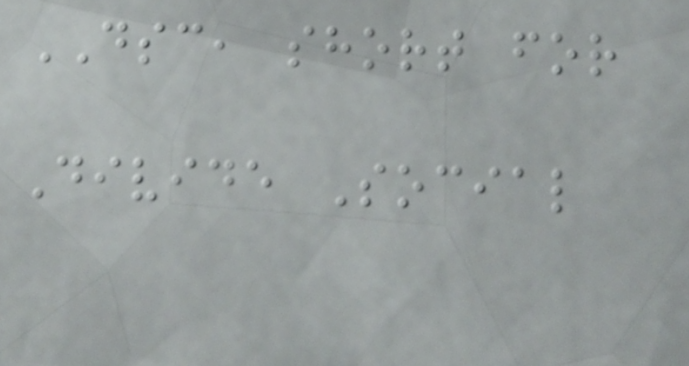DSC, short for
Divide Social
